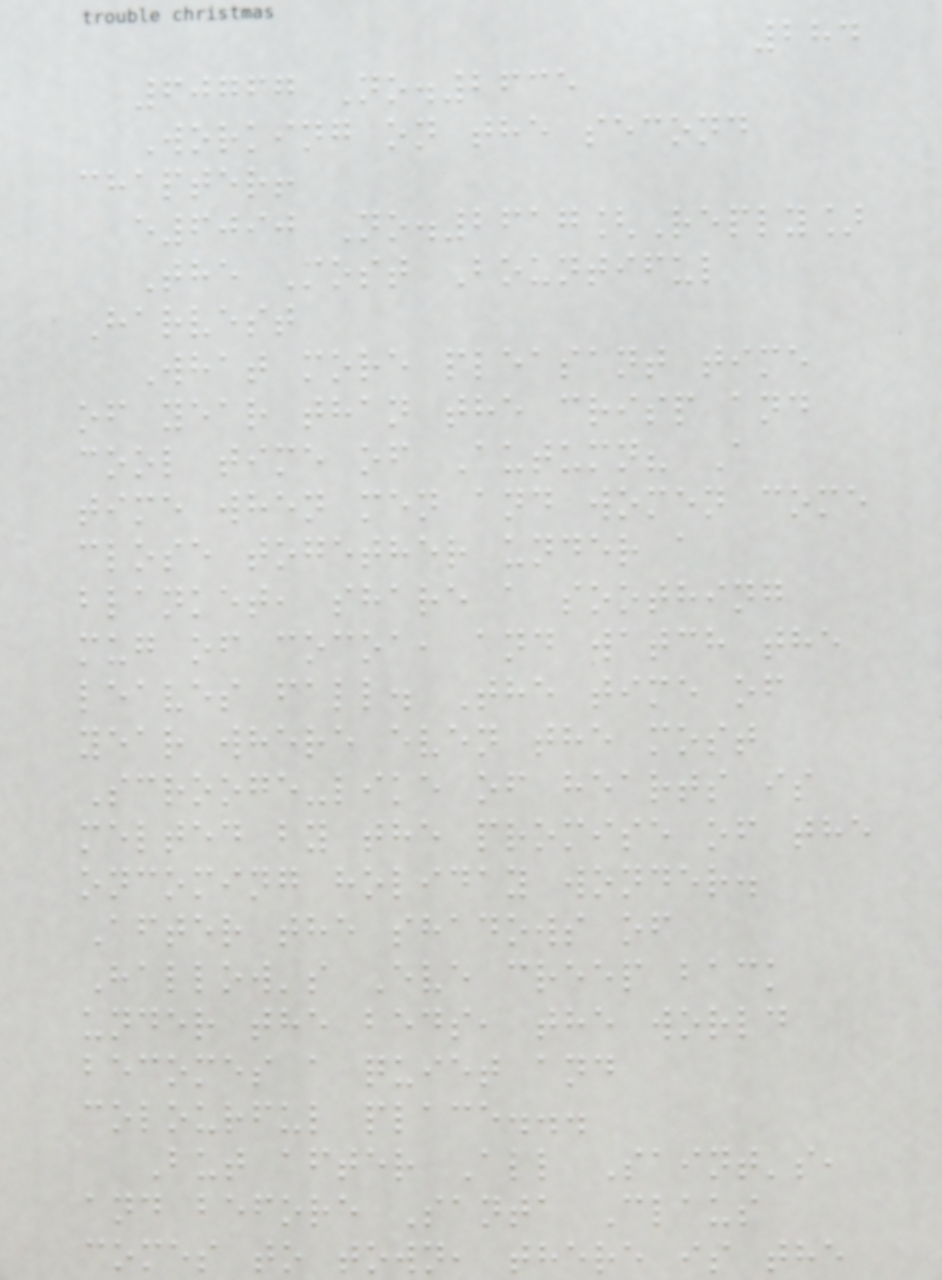284
60767 No.2635
Working on the second
chapter!
e6090 No.2617[Reply]
The Most Bountiful
Harvest
What more pleasant time
of year than the crisp and
cool time of Autumn? A
time when men and women come
close together under a
blanket, share a soothing
mug of cocoa, and watch the
leaves fall. The time of
year where even the most
Scrooge-like of hearts is
melted by the promise of the
oncoming holiday wonder.
After the shadows of
Hallow's Eve creep back
under the beds, the world
becomes a quiet and
colourful place...
But after All Saint's,
and before Santa Claus
comes to town, there is the
